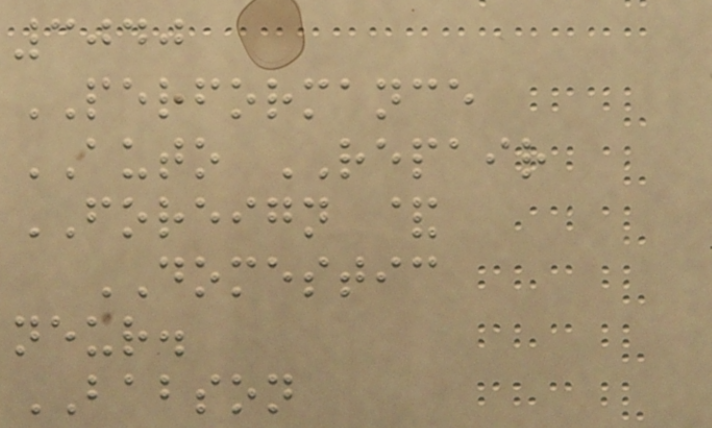3040
PERFORMANCE
AUTO REPAIR
FOREIGN &
DOMESTIC
neur.
BABSON
